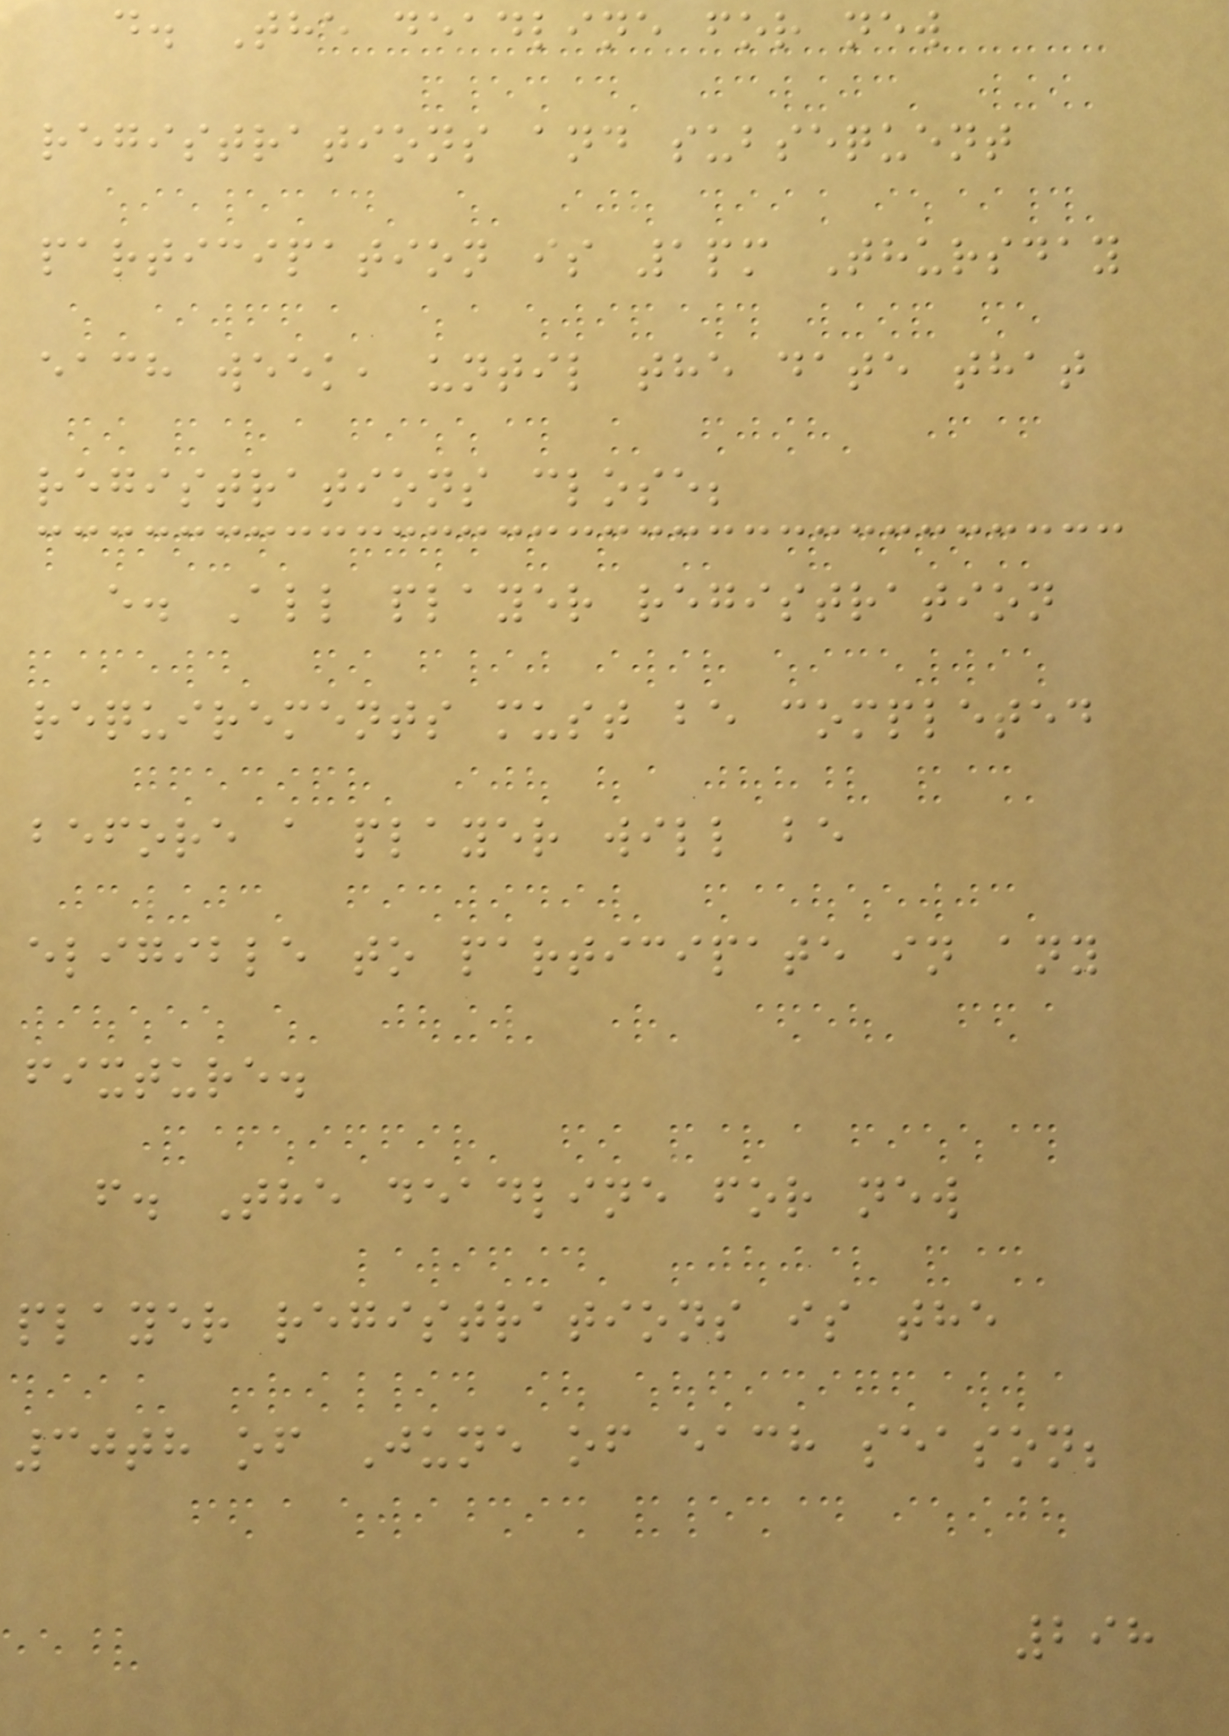d. The deadline for new
registrations and subsequent
participation is 1pm Thursday
each week, until the date that
registrations close;
e. All player registration
requirements must be completed
before a player will be
eligible to participate in any
fixture.
f. The deadline for new
player registrations is the
30th of June of each season;
298
